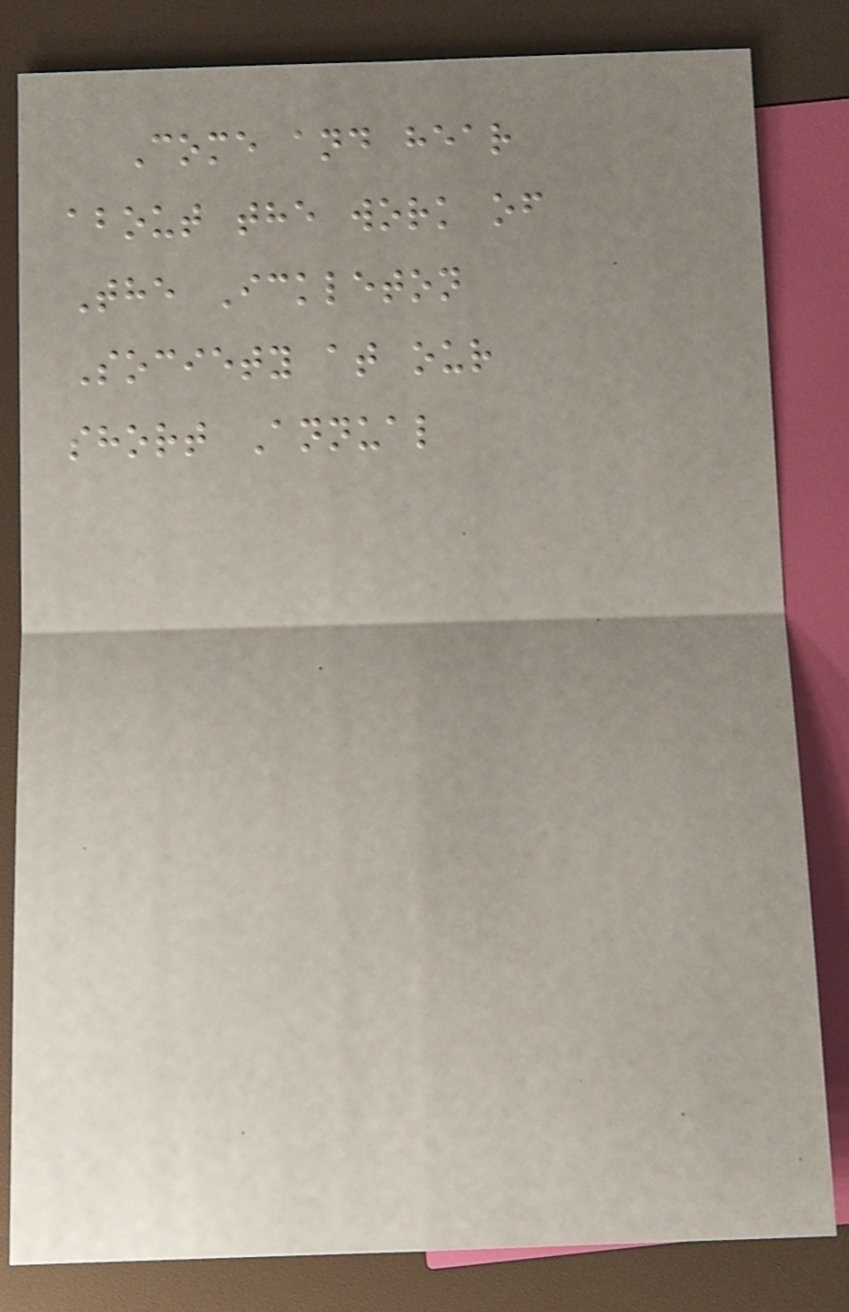Come and hear
about the work of
The Ickleton
Society at our
short Annual
